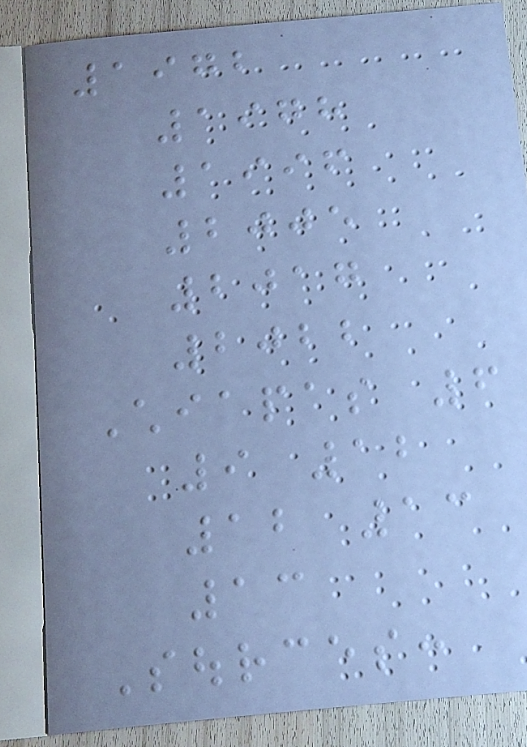1972
1978
1996
2005
2017
2022
Chiapas 6
9 12
12 13
13
Sources:
